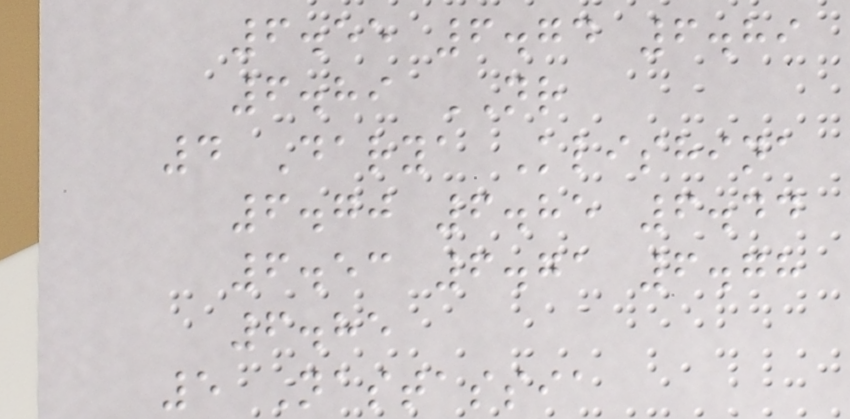6.55 6.74 6.89
6.89 NR
4 Darya Klishina
6.70 6.85 6.44
6.53 6.71 6.78
6.85
5 Nastassia
